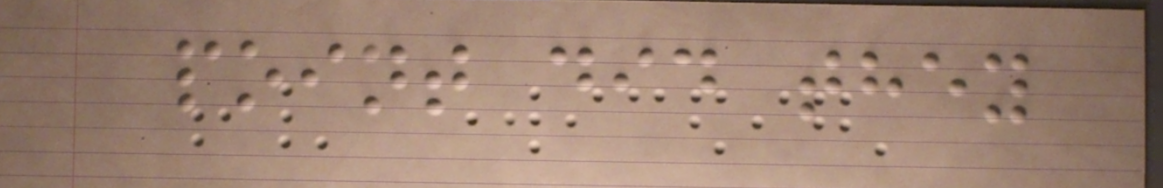point did they
